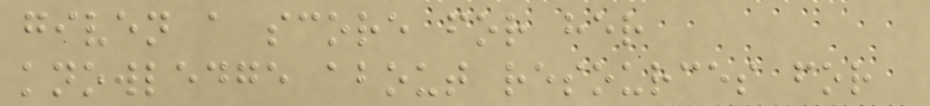given a score for her
knowledge about resources for
